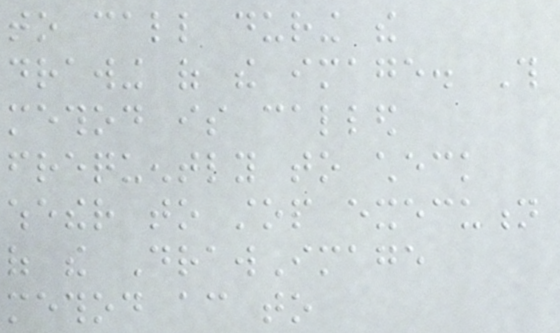to call during the
drawing of the image. This
method is called
frequently to check
whether to stop execution
of the DrawImage
method according to
